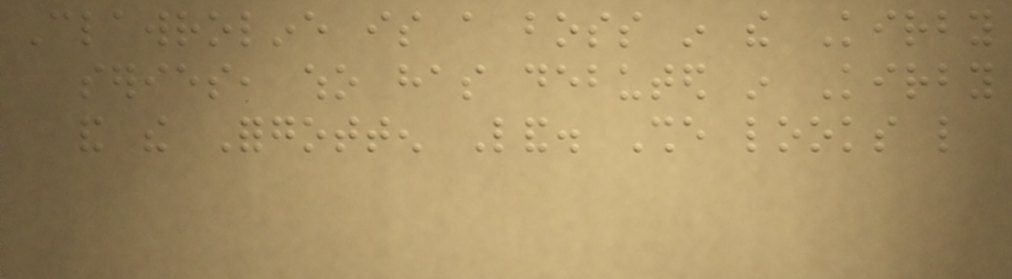Clawroline is a boss in the Kirby
series, who has debuted in Kirby
and the Forgotten Land. She looks like
